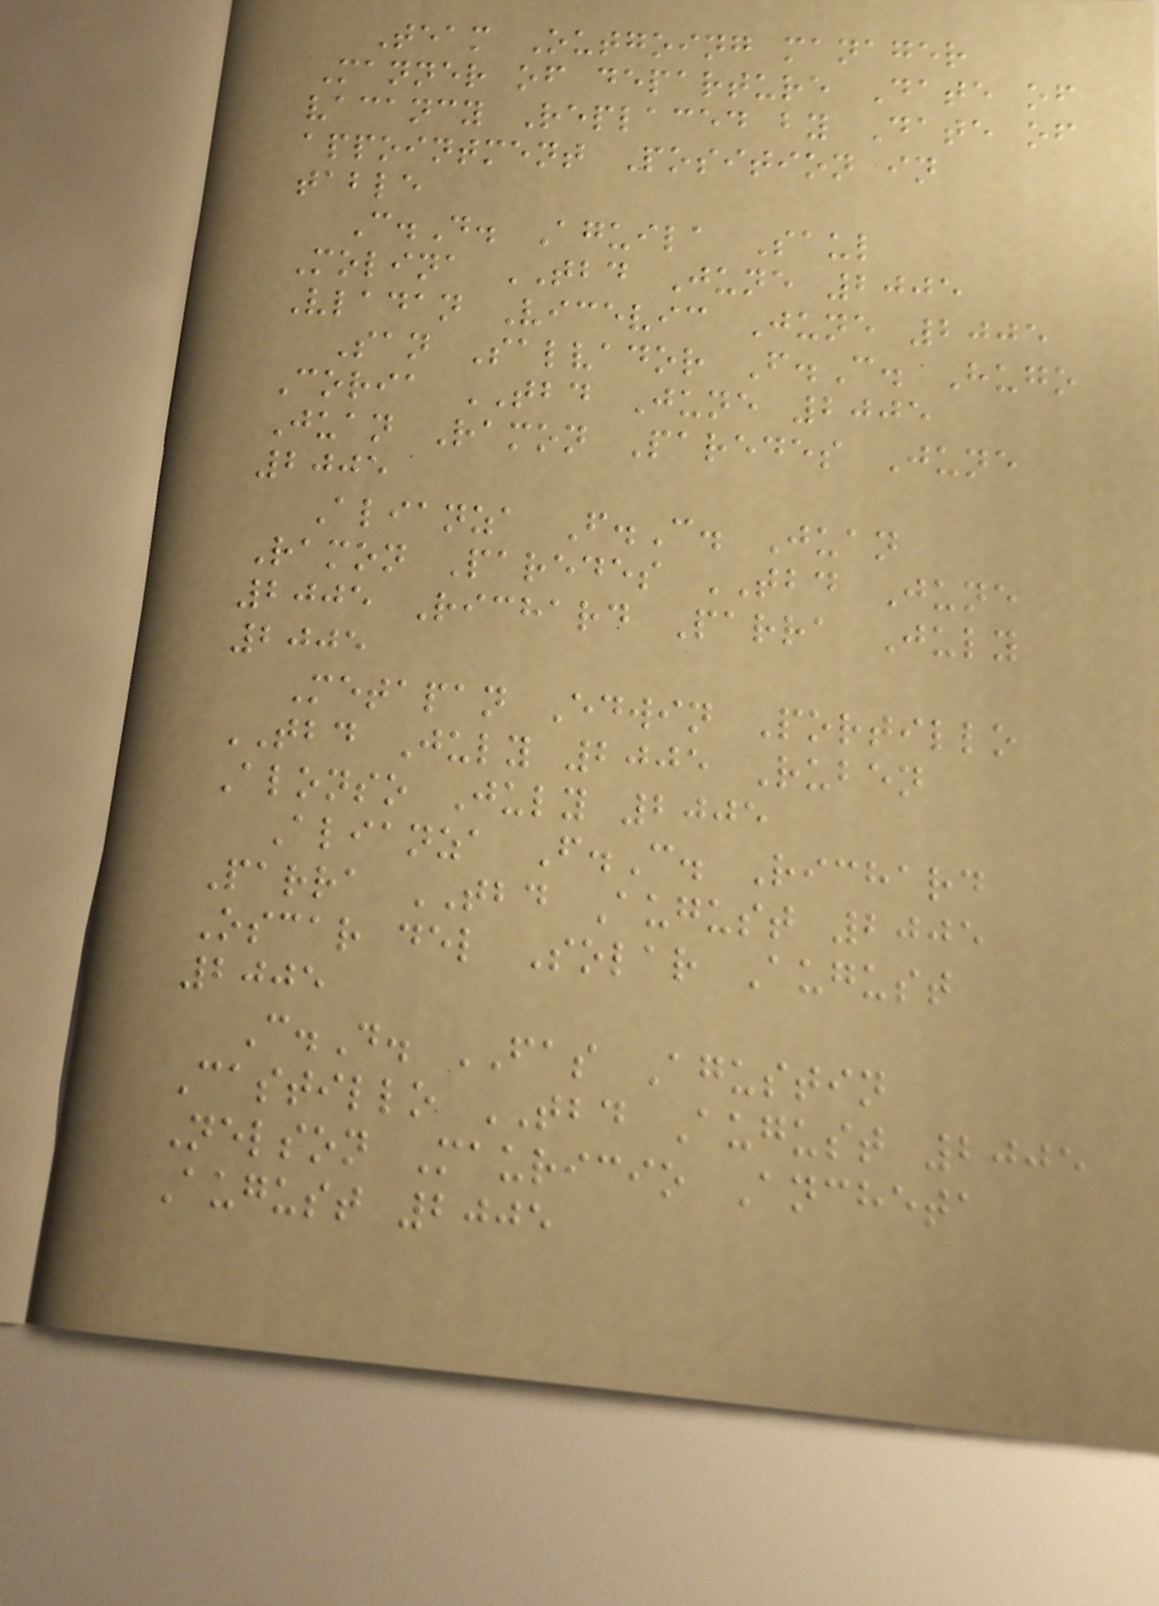Team Outgoing manager
Manner of departure Date of
vacancy Replaced by Date of
appointment Position in
table
C.D. Aguila Saul
Molina TBD June 2005
Vladan Vicevic June 2005
San Salvador F.C. Hugo
Coria TBD June 2005
Juan Ramon Paredes June
2005
Alianza F.C. Juan
Ramon Paredes TBD June
2005 Richard Parra July
2005
Metapan Edwin Portillo
TBD July 2005 Ruben
Alonso July 2005
Alianza F.C. Richard
Parra TBD August 2005
Oscar del Solar August
2005
C.D. FAS Agustin
Castillo TBD August 2005
Nelson Mauricio Ancheta
August 2005
